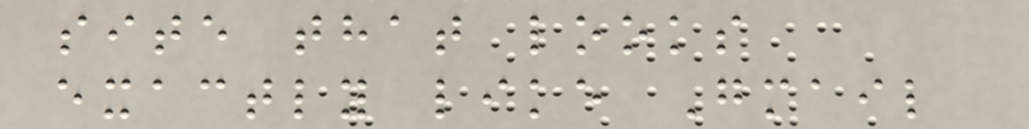site that looks
exactly like Gmail
